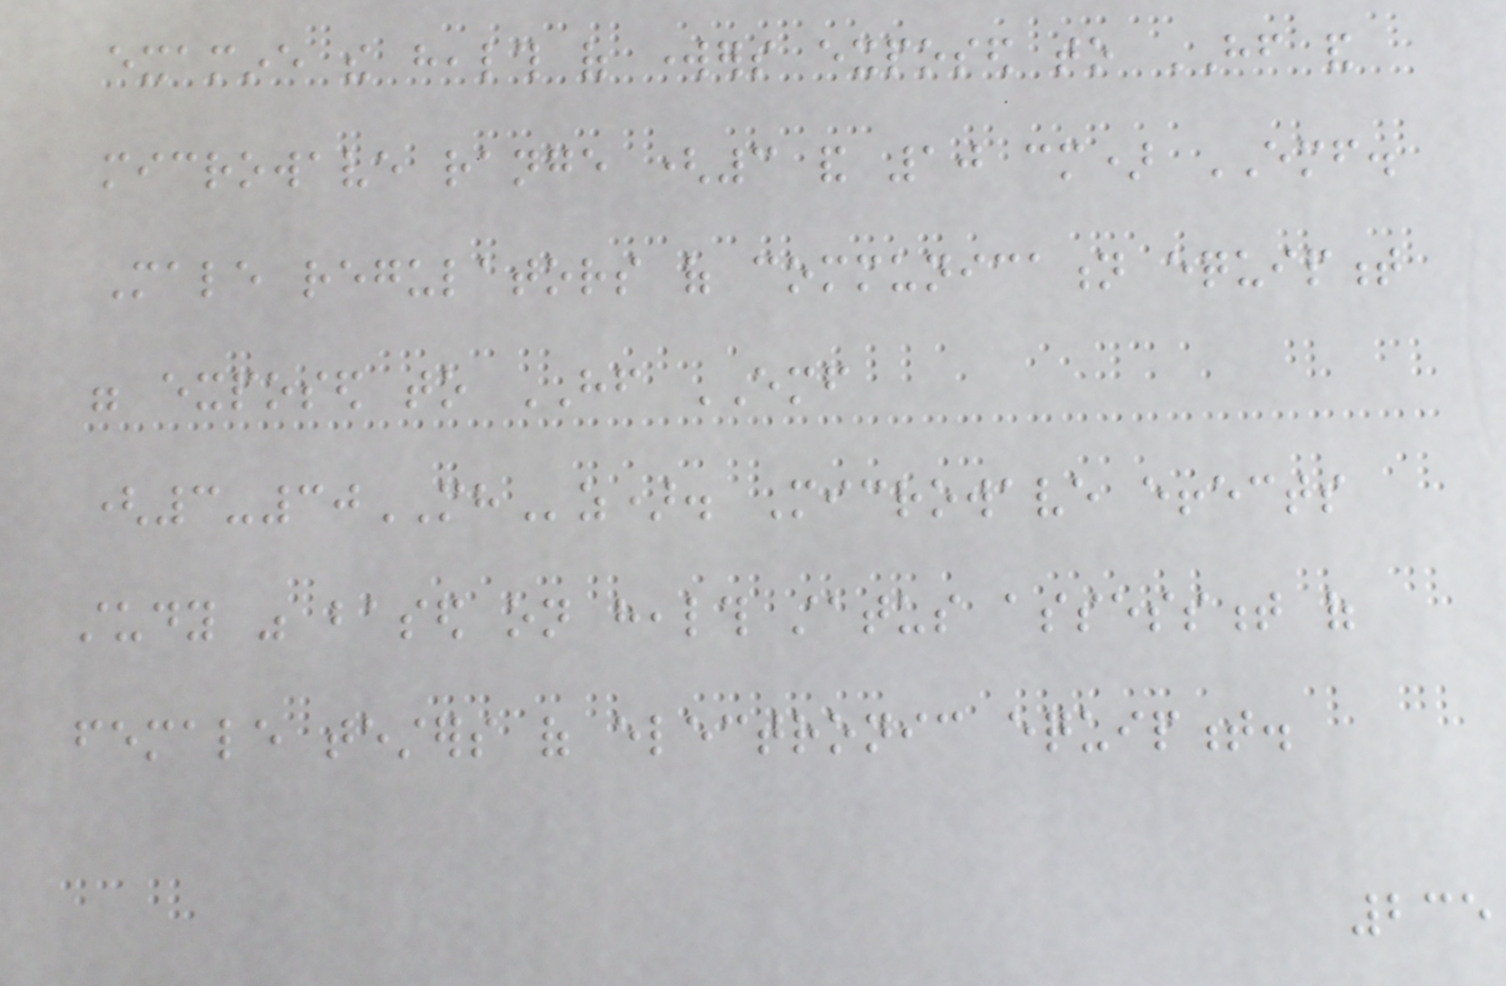examine the health of workers exposed to HF and
microwave range (3 and 10 cm) EMF.
Male regulators of communication equipment
were exposed to HF EMF
(3-30MHz). Microwave effects
study was based on health status assessment of
female testers of electronic equipment.
235
